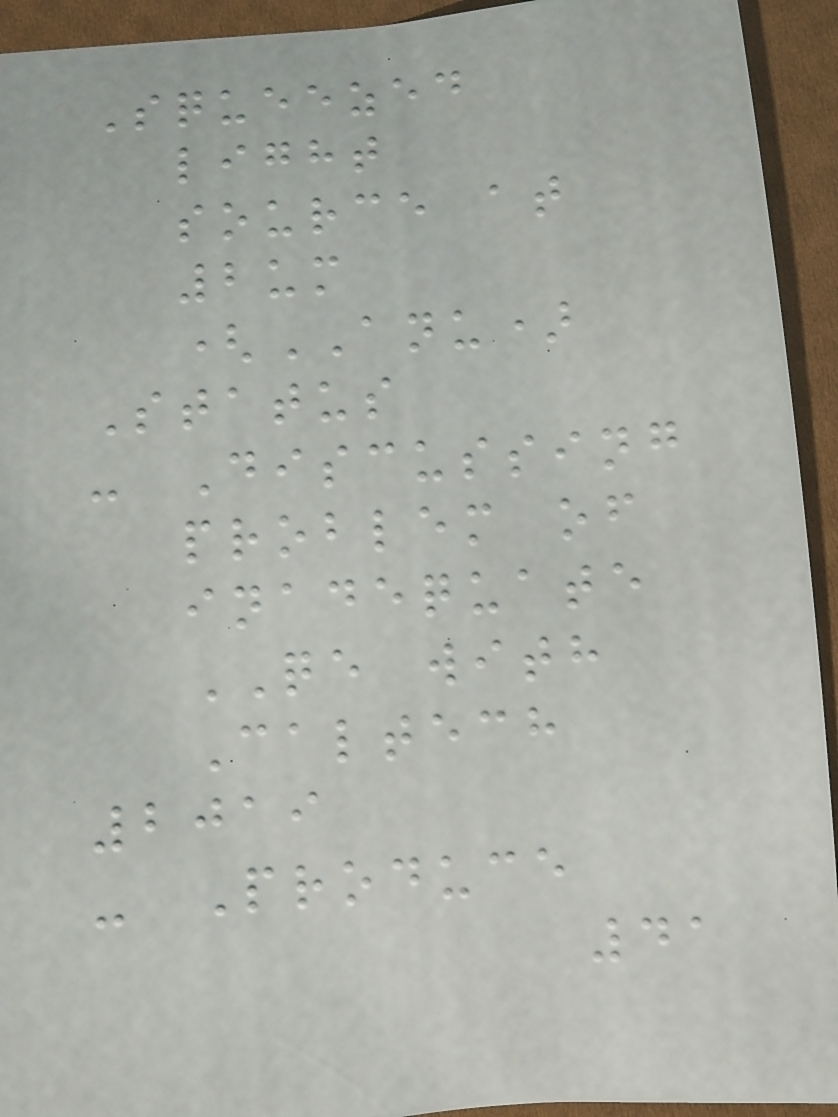Squeezed
light
source at
2um
(ANU)
Status
- Discussing
problem of
inadequate
QE with
Caltech
2019
- Produce
41
